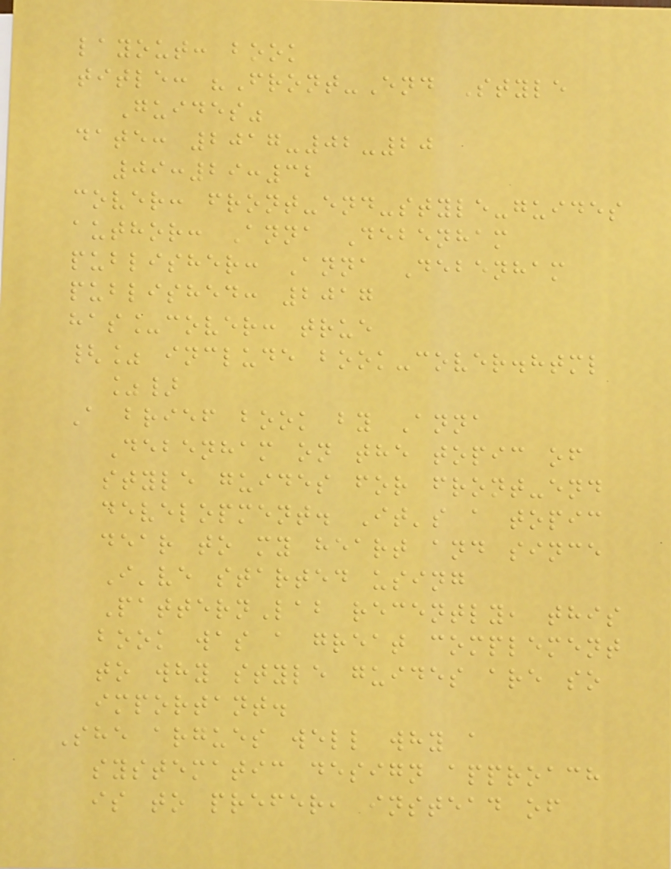layout: book
title: "Front-End Style
Guides"
date: 2017-02-20
09:29:32
cover: front-end-style-guides
author: Anna Debenham
publisher: Anna Debenham
published: 2017
has_cover: true
{% include book-cover.html
%}
A brief book by Anna
Debenham on the topic of
style guides for front-end
development. It's a topic
dear to my heart and since
I've started using
PatternLab recently, this
book was a great complement
to why style guides are so
important.
She argues well why a
systematic design approach
is to prefer, instead of
